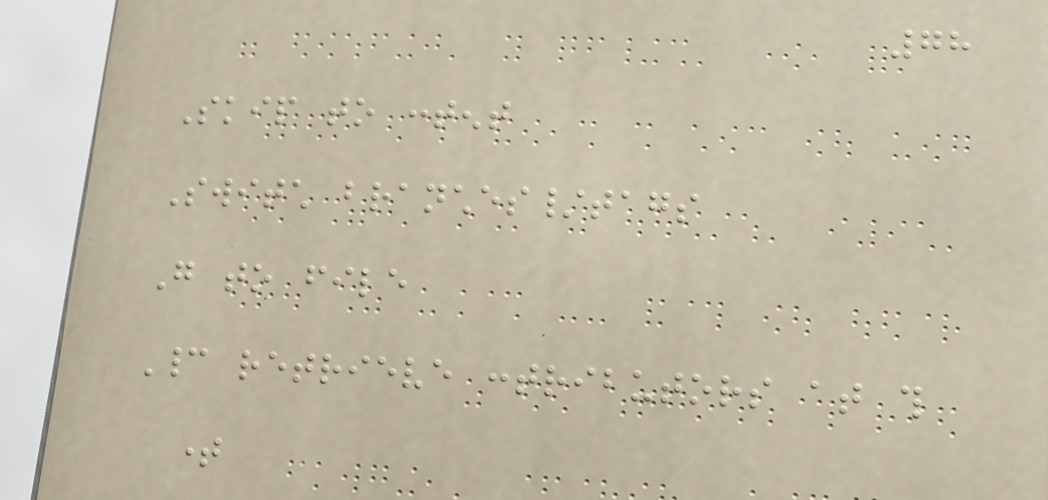78
Skip to content
Switch branches/tags
Go to file
Cannot retrieve contributors at this
time
